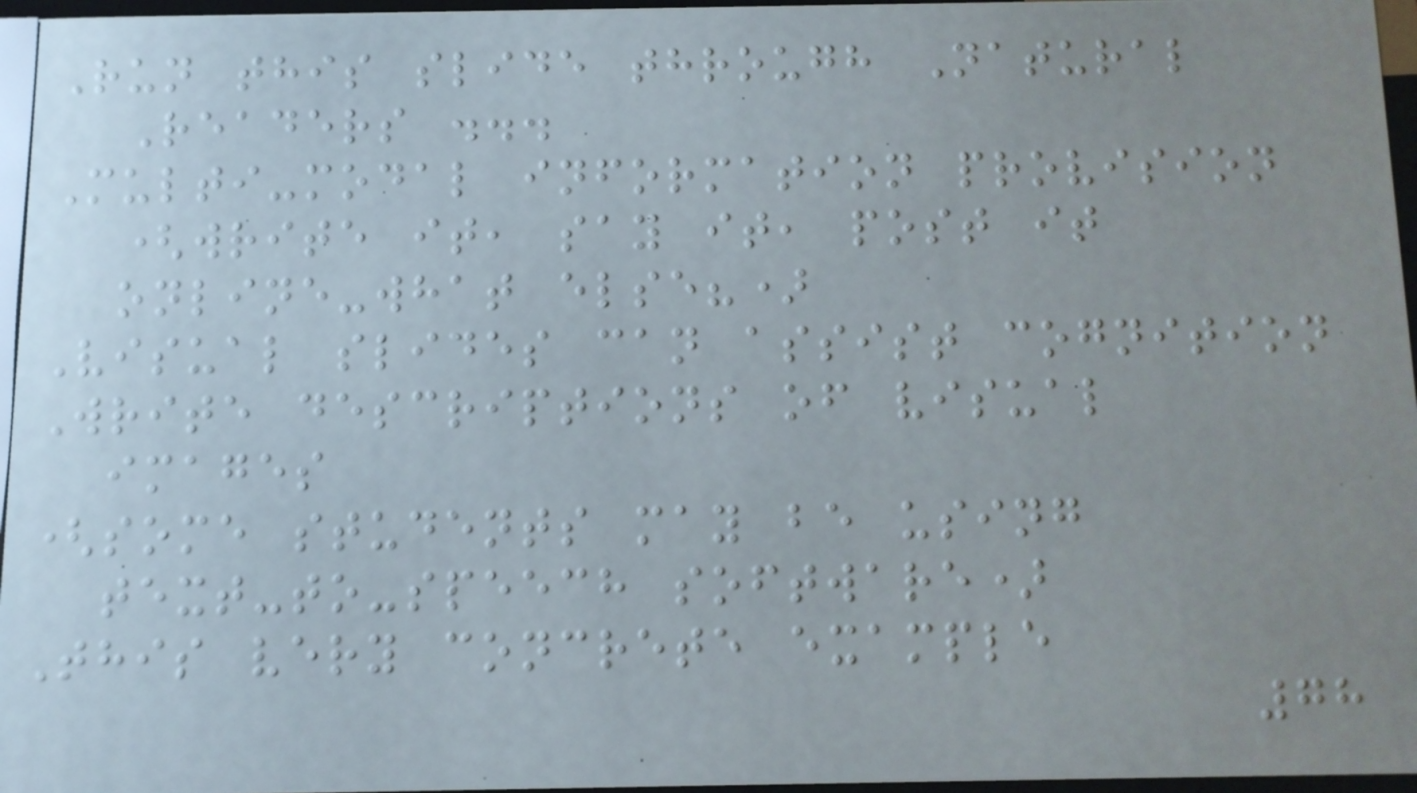Run this slide through Natural
Readers ...
Multi-modal information provision
(write it, say it, post it
online-what else?)
Visual slides can assist cognition
Write descriptions of visual
images
(some students may be using
text-to-speech software)
This very concrete example
78
